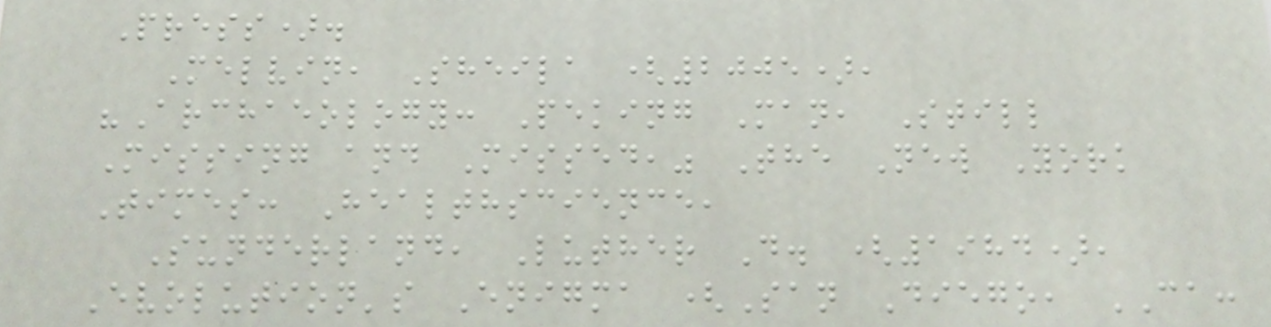Press).
Melvin, Sheila (2005),
"Archaeology: Peking Man, Still
Missing and Missed," The New York
Times: Healthscience,
Sunderland, Luther D. (1984),
Evolution's Enigma (San Diego, CA:
